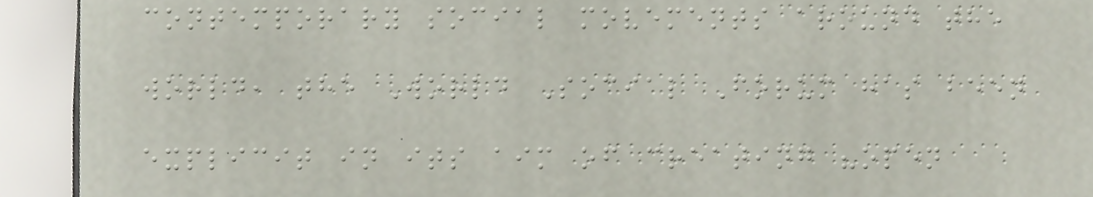contemporary social movements around the
world, the World Social Forum has been
explicit in its aim of creating "open
